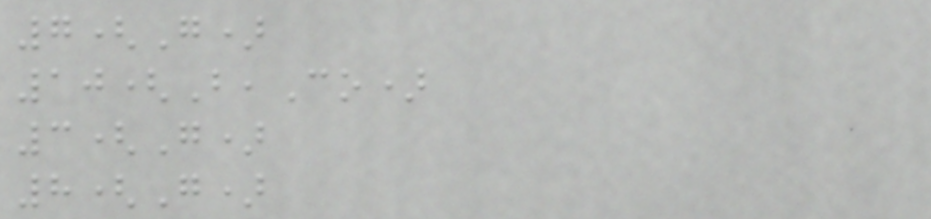7(G)
10(B,Co)
3(G)
8(G)
